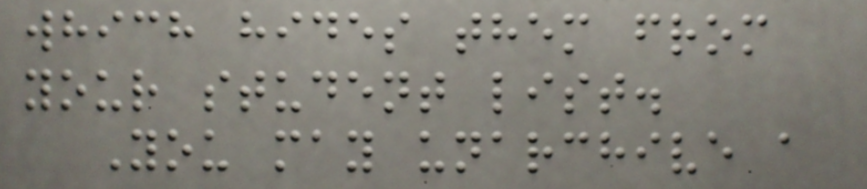which hides them from
your student list.
You may unarchive a
